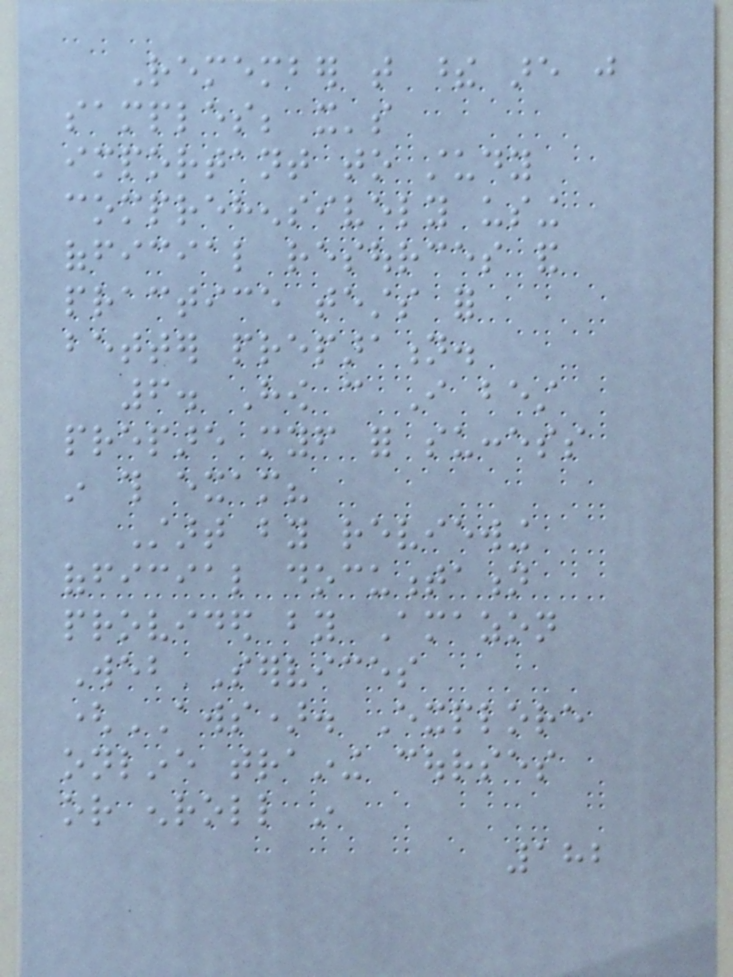Remember that these are just
samples; it's
important to study
comprehensively using
official resources and
practice tests for
better preparation.
6. How can I best
prepare myself for success
in this exam?
Start by reviewing
official documentation
provided by Amazon
Web Services
(AWS). Explore
online training courses
or enroll in
182
